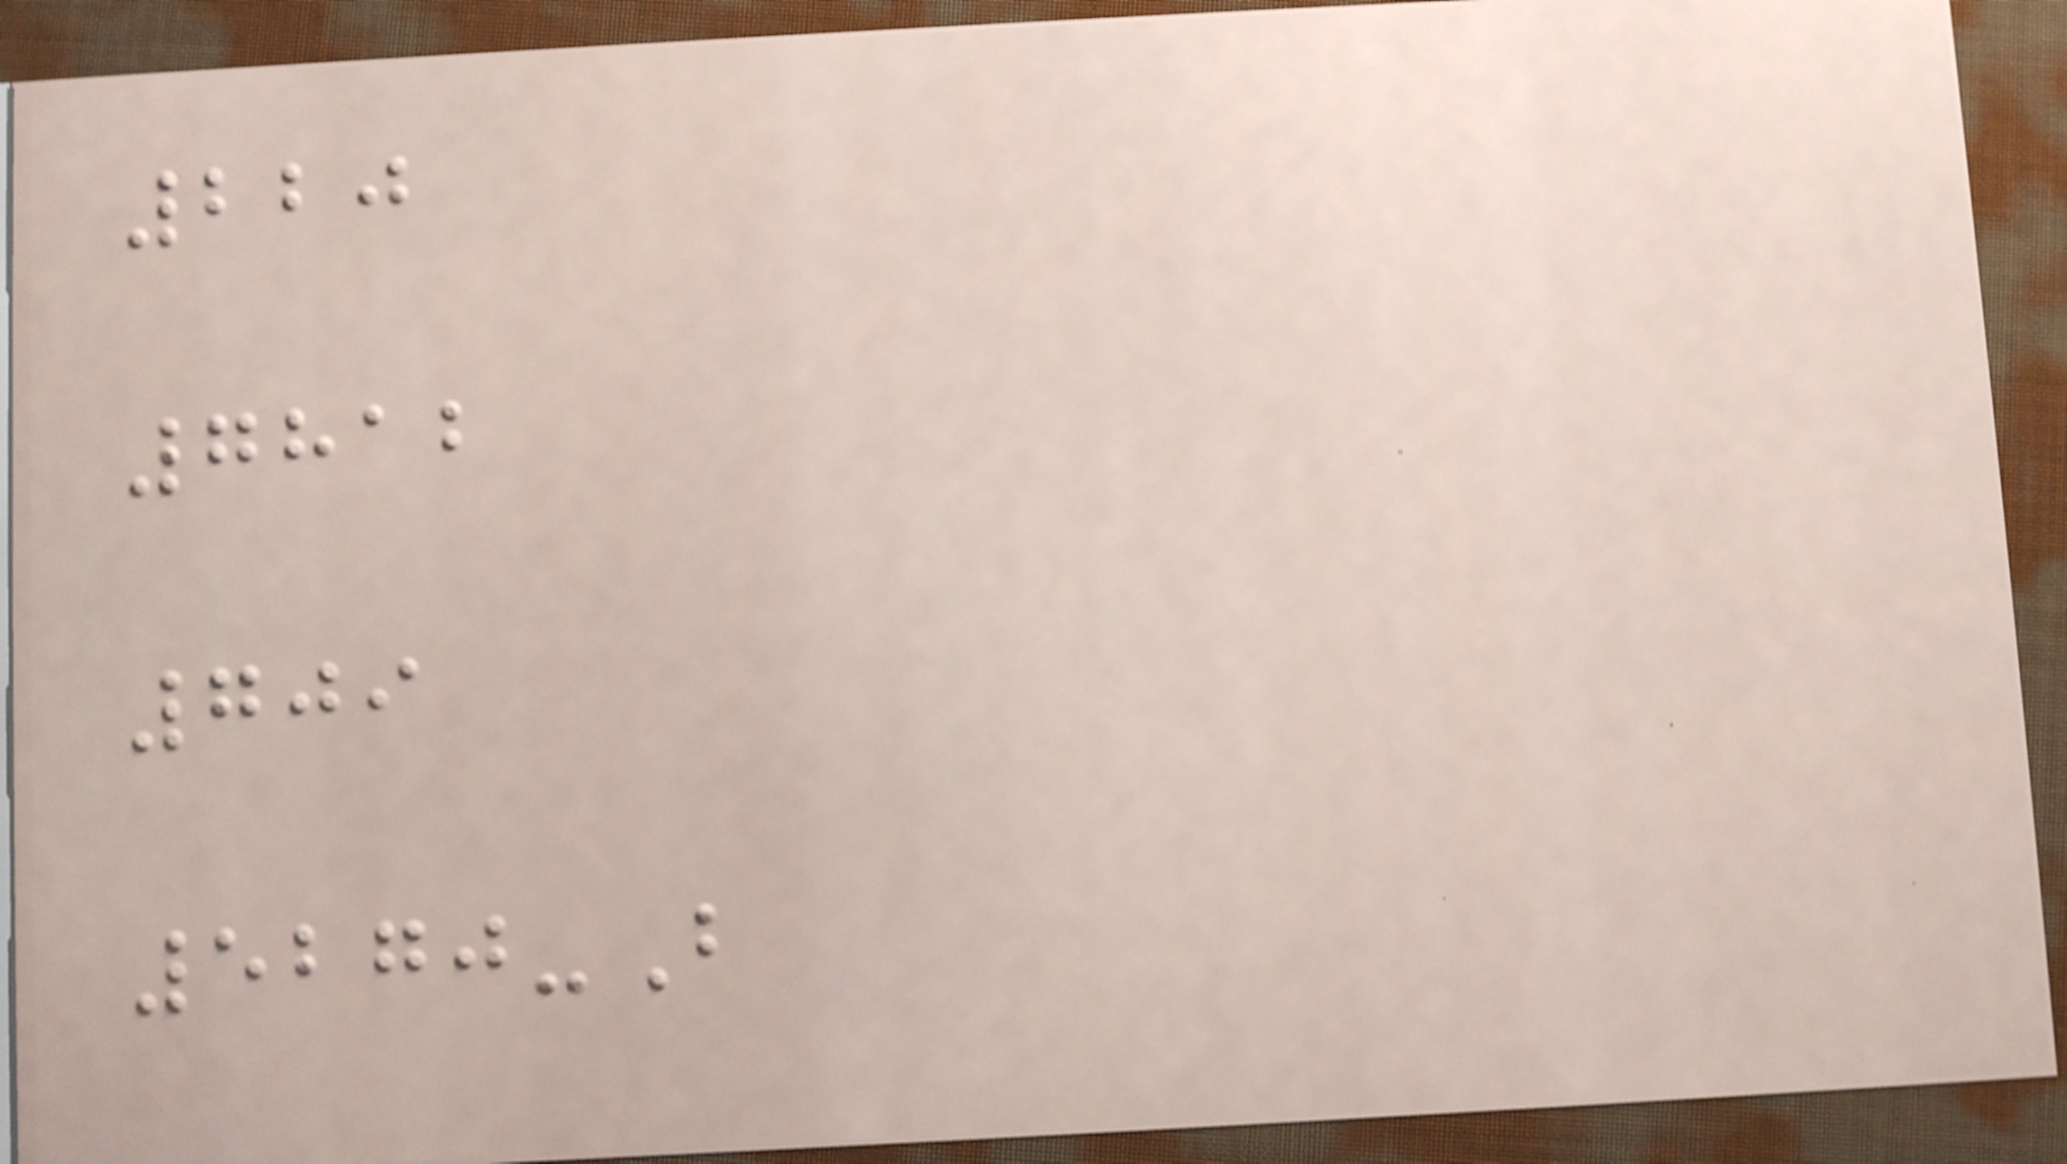220
7812
709
5270-B
